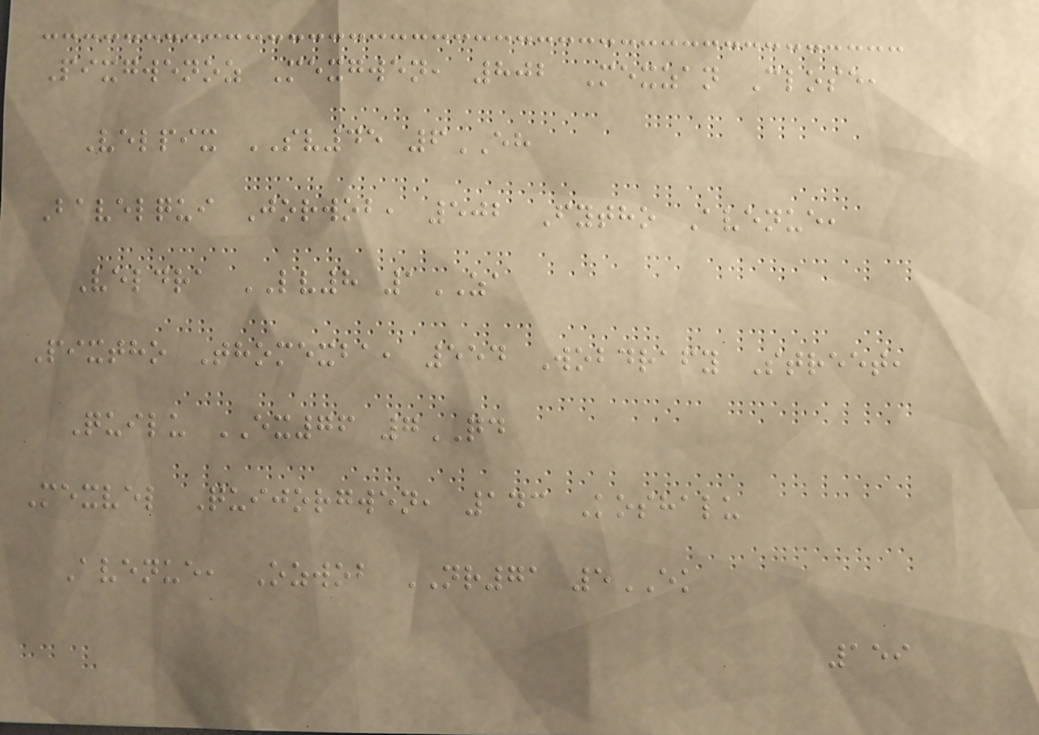Pixgwenoz Mexgwen, 802 Mexzan Close,
Velpix SV45 6EH
Bavelqui Jorwob, 502 Fytho Avenue,
Veldra LV8 1ZA
Pixtho Thomexba, 554 Wobdrafy Street,
Quilu EX76 7QD
Mexvel Quijorgwen, 143 Koshalu
Avenue, Ozwob NR71 5EK
159
